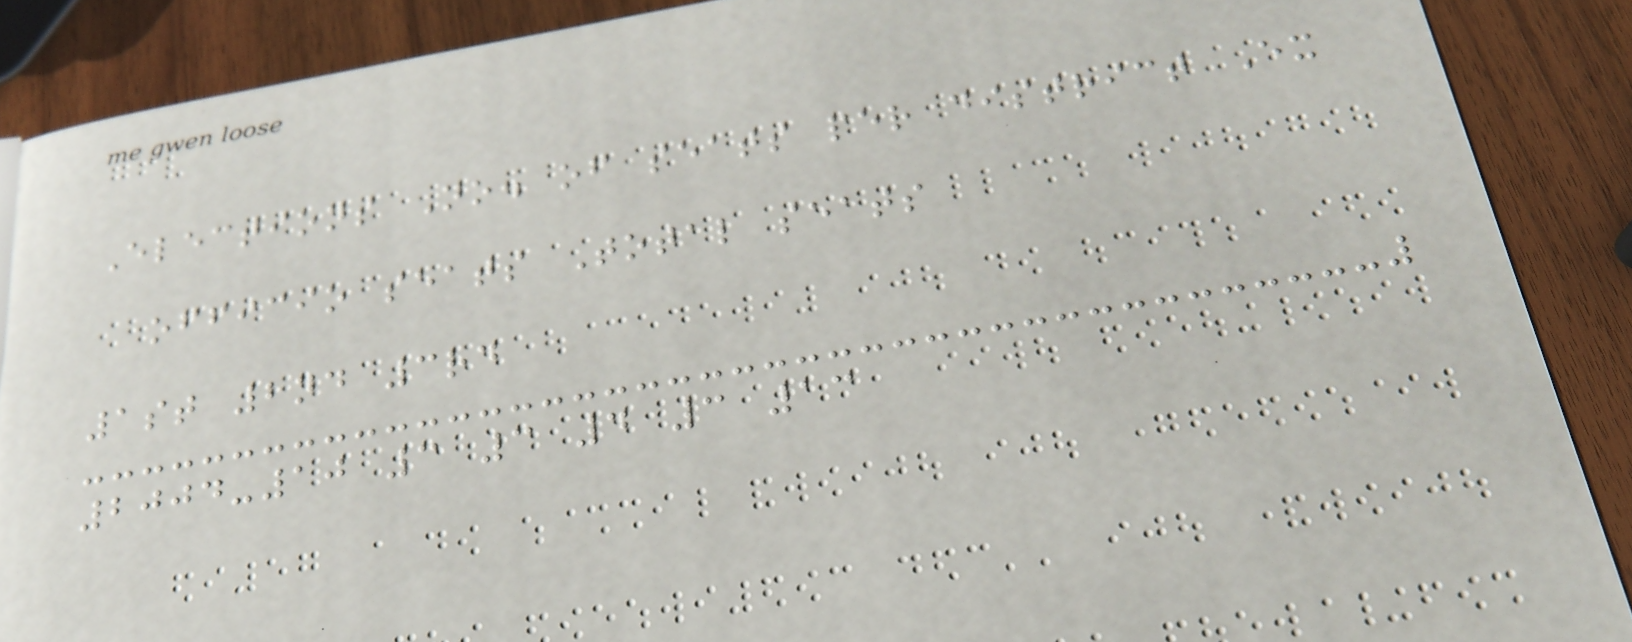Elections No. of seats per district Ex
officio seats Total seats
1st 2nd 3rd
2004-10 3 3 4 3 13
